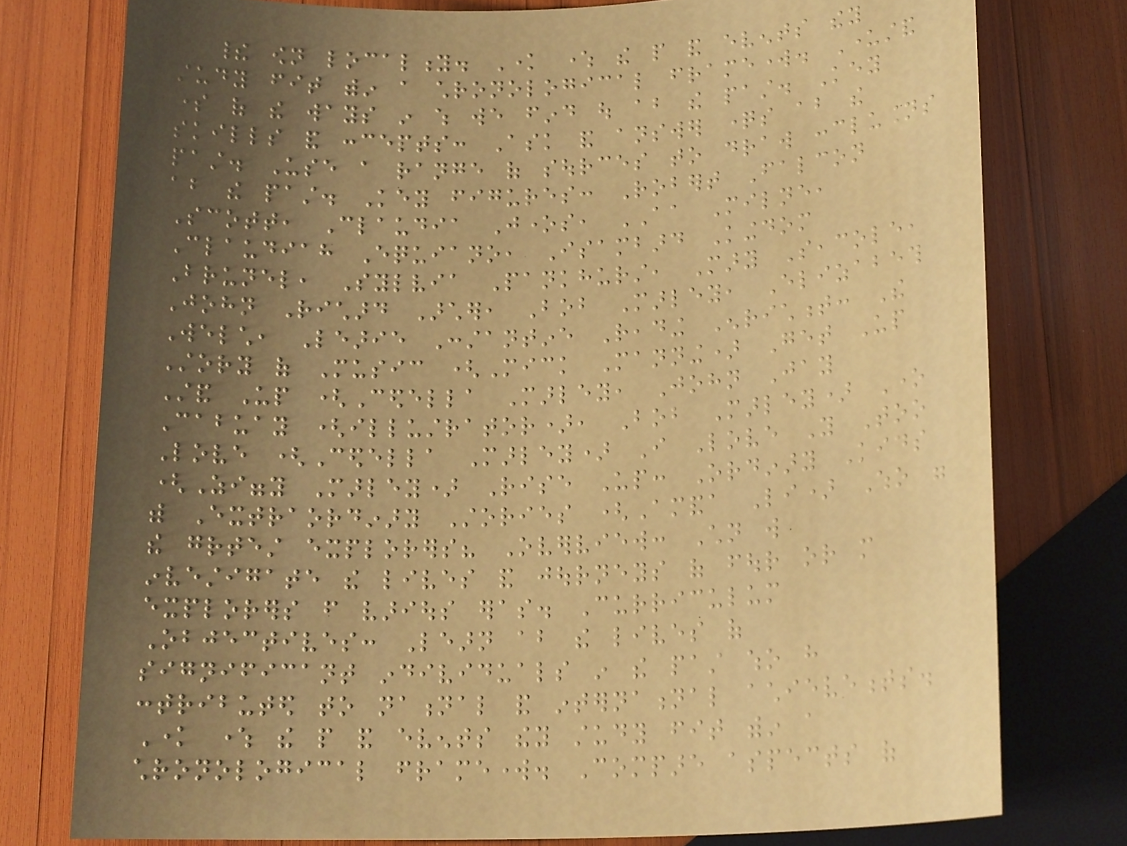their own locality. Know where the people and events they
study fit within a chronological framework. Understand
some of the ways in which we find out about the past. Key
skills and concepts: Ask and answer questions about the
past. Use a range of sources to draw conclusions
about the past. Key figures: Robert Falcon
Scott, Claudia Jones, AA Milne,
Claudiah Equiano, Isambard Kingdom
Brunel, Sylvia Pankhurst, Mary Seacole,
John Richard Archer, Bob Marley, Elizabeth
Welch, Learie Constantine Reading Enrichment: The
Story of Music (Mick Manning) Get Up
Stand Up (Cedella Marley, John Jay
Cabuay (illustrator), Bob Marley) One
Love (Cedella Marley) I Love You Too
(Ziggy Marley) Rise Up: Ordinary Kids
with Extraordinary Stories (Amanda Li) Who were
the greatest explorers? Overview: Children will
investigate the lives and journeys of four or more
explorers from various eras. Curriculum
Objectives: Learn about the lives of
significant individuals in the past who have
contributed to national and international achievements.
Know where the people and events they study fit within a
chronological framework. Compare aspects of
